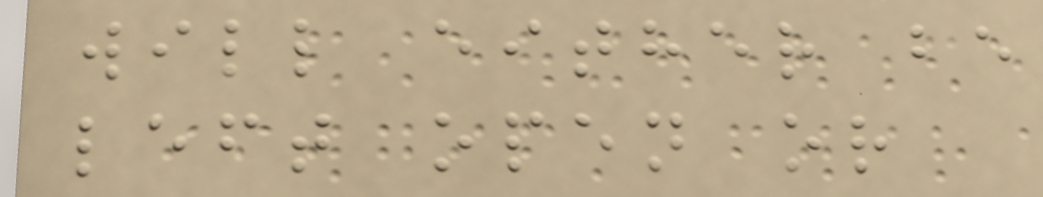will either be
left open or
